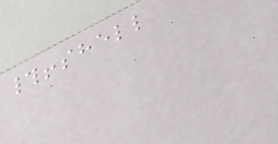#!shell
